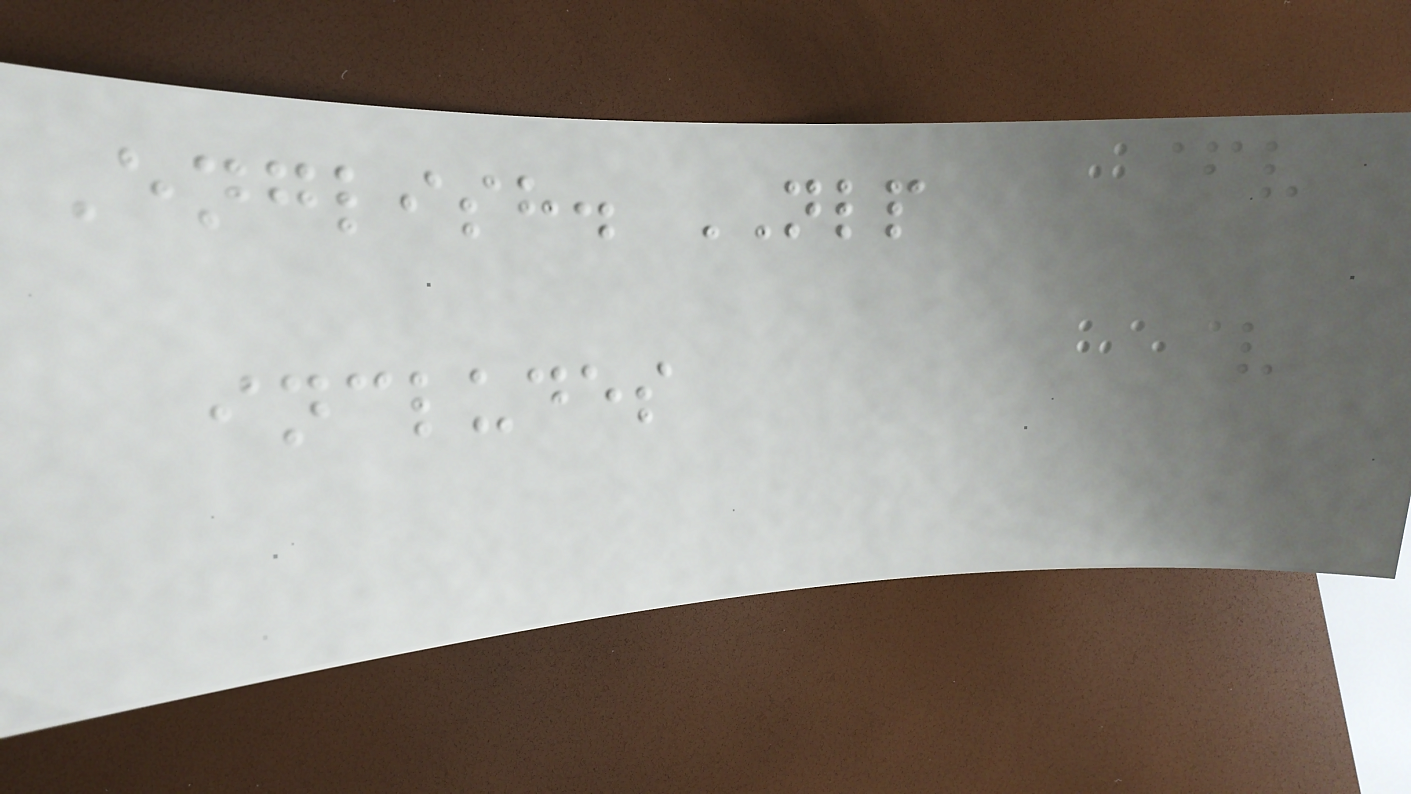English. NLP
includes
